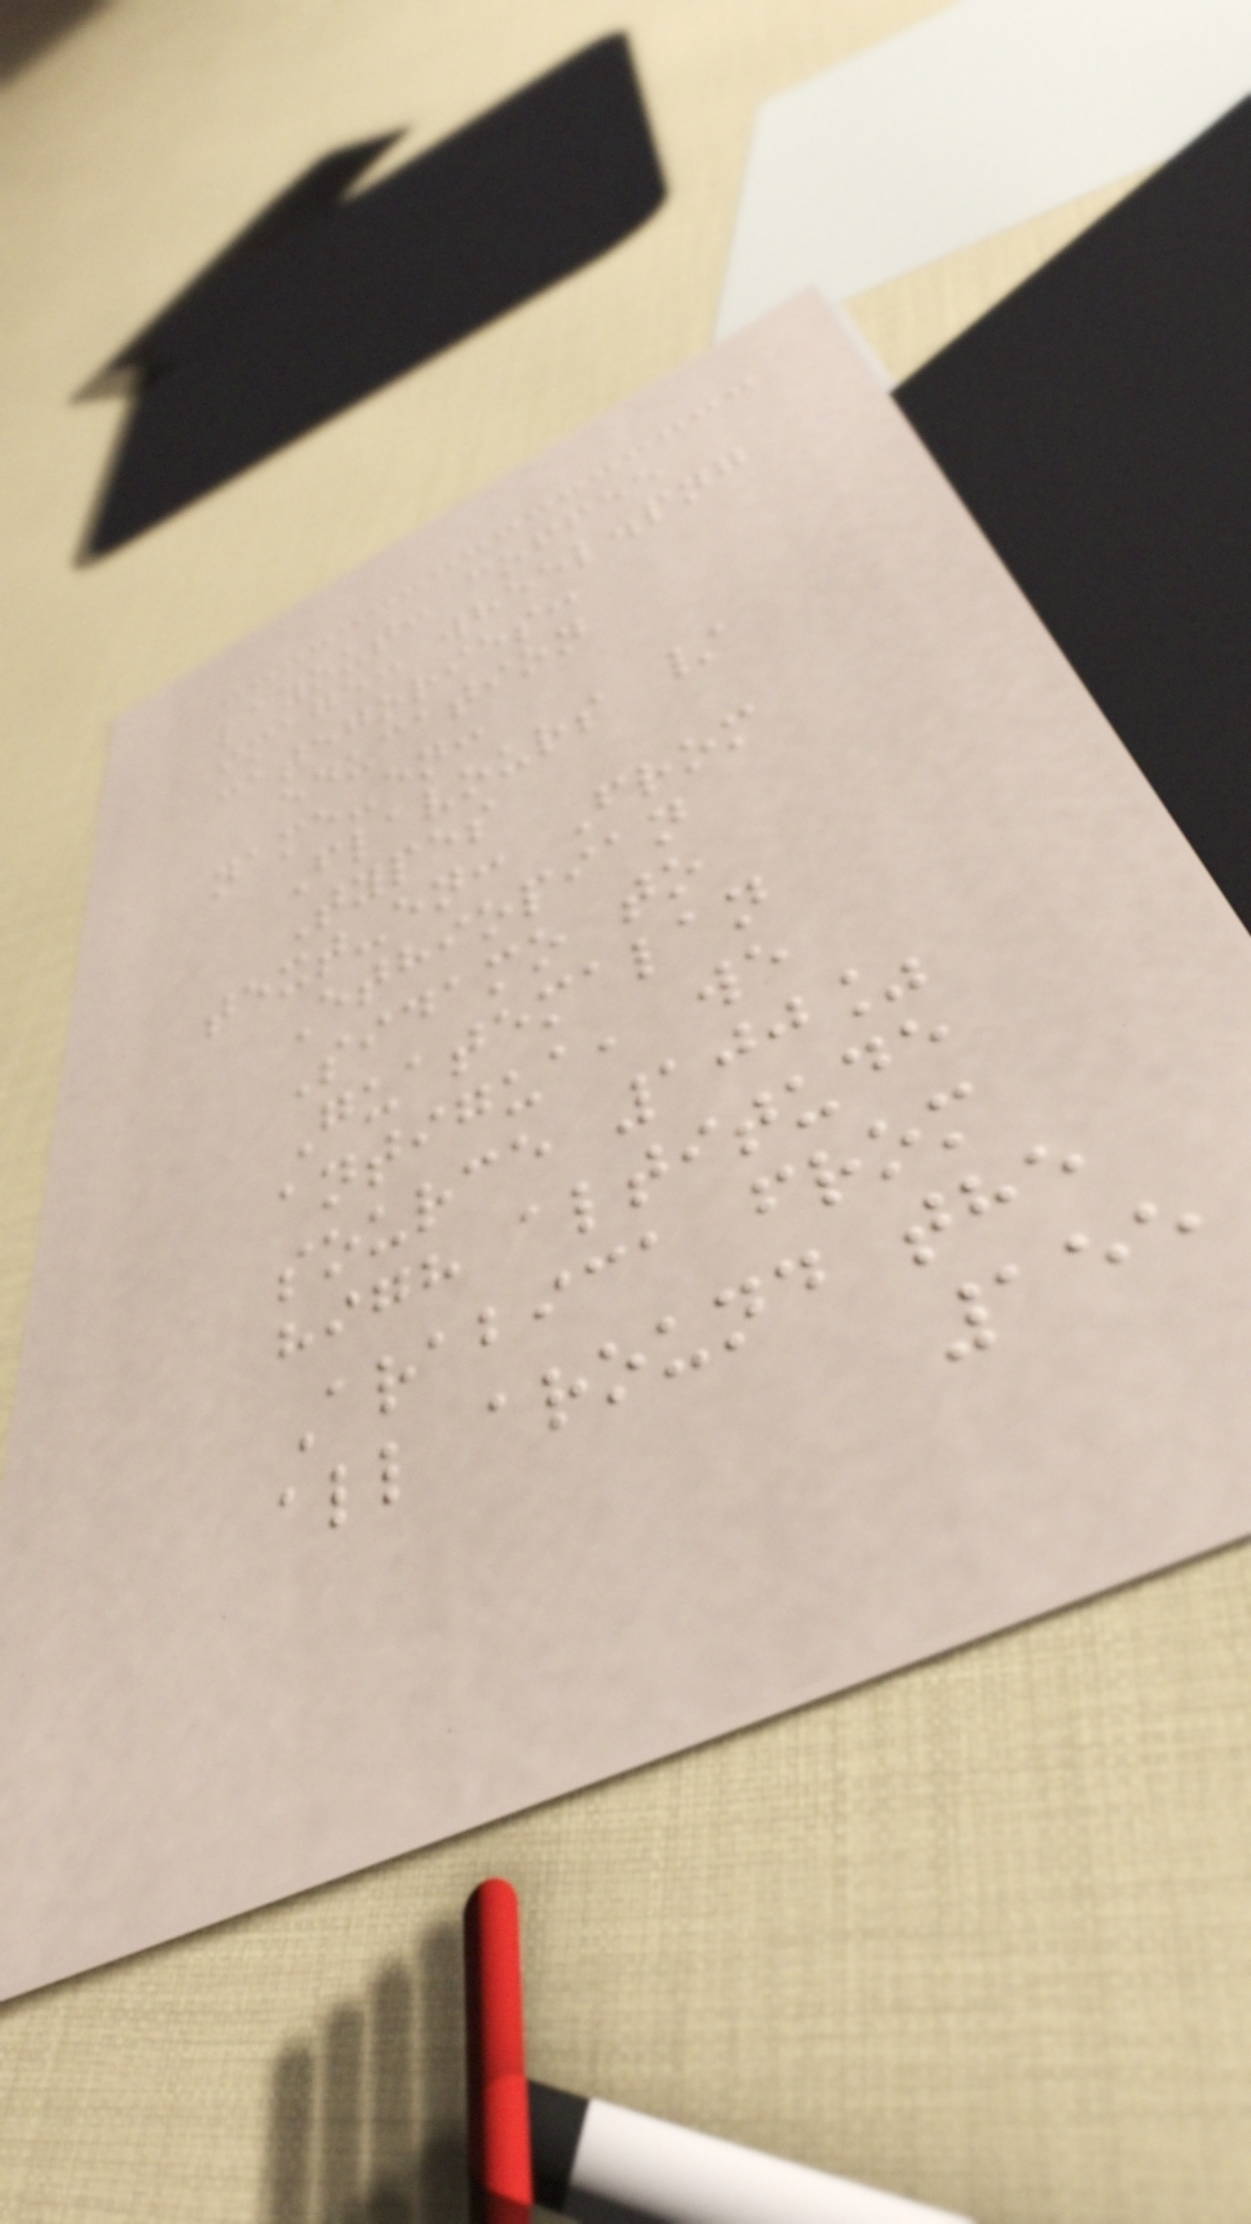layout: coffee
image: wheel.png
categories:
education
name-en:
Flavours /
Types
text-en: From
Ethiopian
Sidamo to
Guatemalan
antigua, we
source 100%
high altitude
Arabica from
all around the
155
